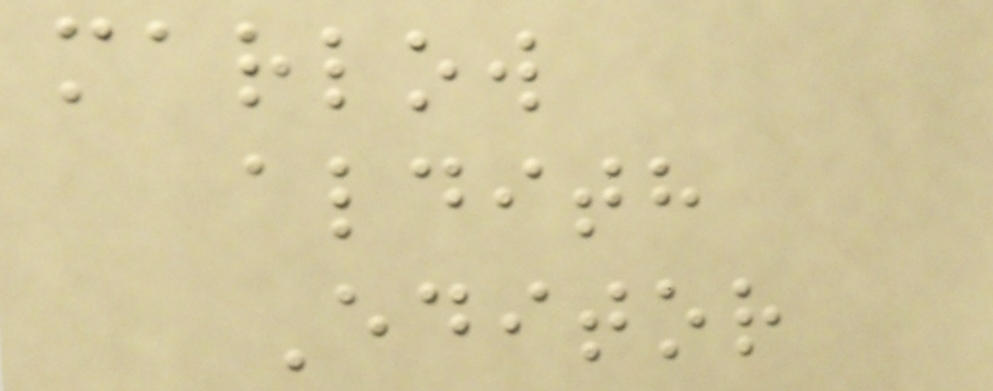marlow
aldith
Editor
